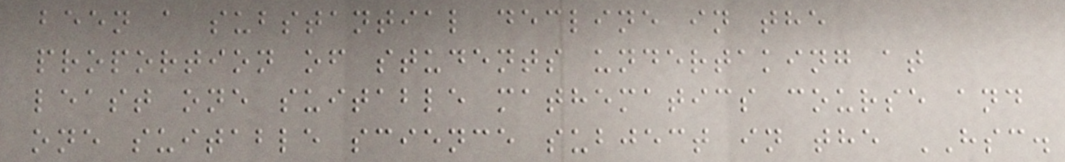been a substantial decline in the
proportion of students undertaking at
least one suitable mathematics course and
one suitable science subject in the HSC.
